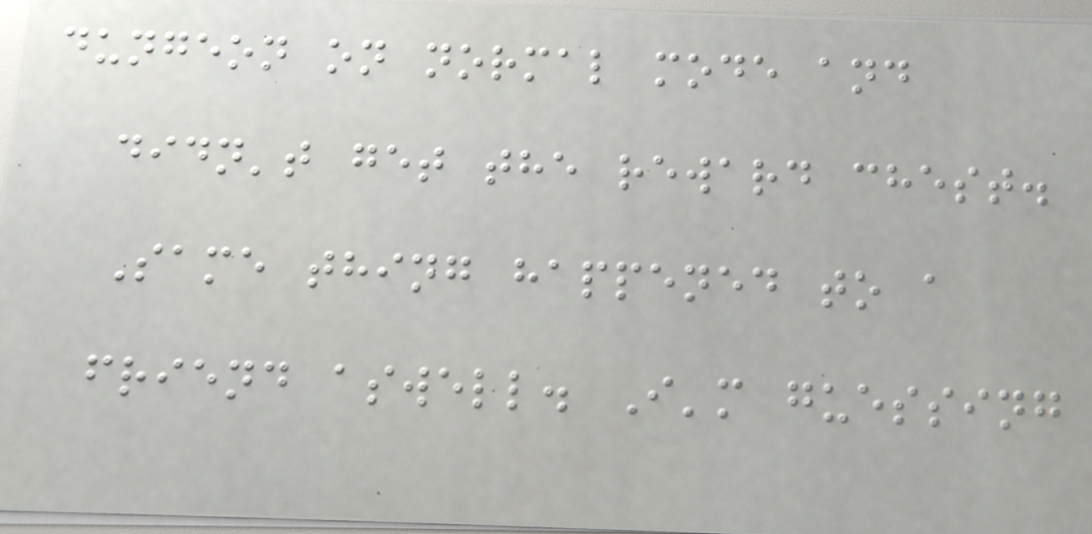dungeon on normal mode and
didn't get the reward chest.
Same thing happened to a
friend aswell. I'm guessing
